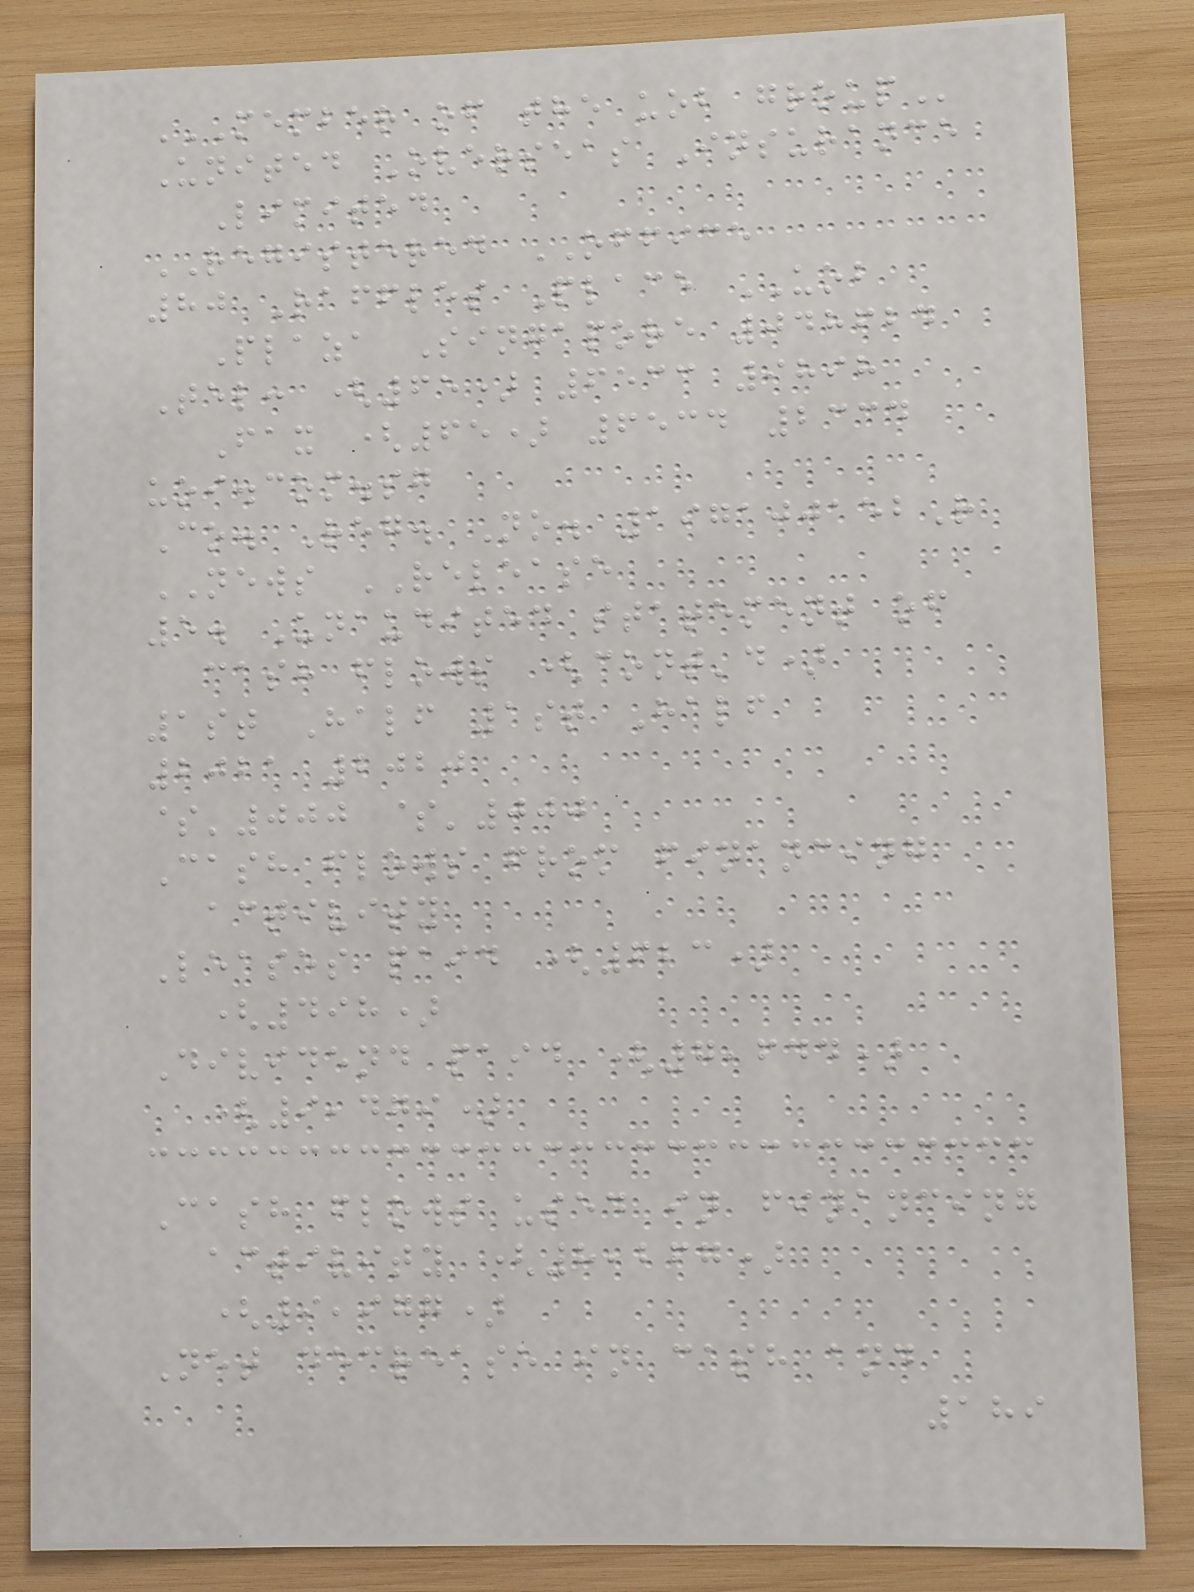MEMBER OF THE UOB GROUP
United Overseas Insurance
Limited
REGISTERED OFFICE
80 Raffles Place UOB
Plaza Singapore 048624
Tel: (65) 6533 9898
Fax (65) 6534 2334
uoi.com.sg
Co. Reg. No. 197100152R
NEWS RELEASE
5. Unaudited statement of
cash flows (cont'd)
1st Half 1st Half
2021 2020
$'000 $'000
Cash flows from financing
activity
Leases paid (623)
(498)
Dividend paid (7,644)
(9,479)
Cash flows used in financing
activity (8,267)
(9,977)
Net decrease in cash and
189
